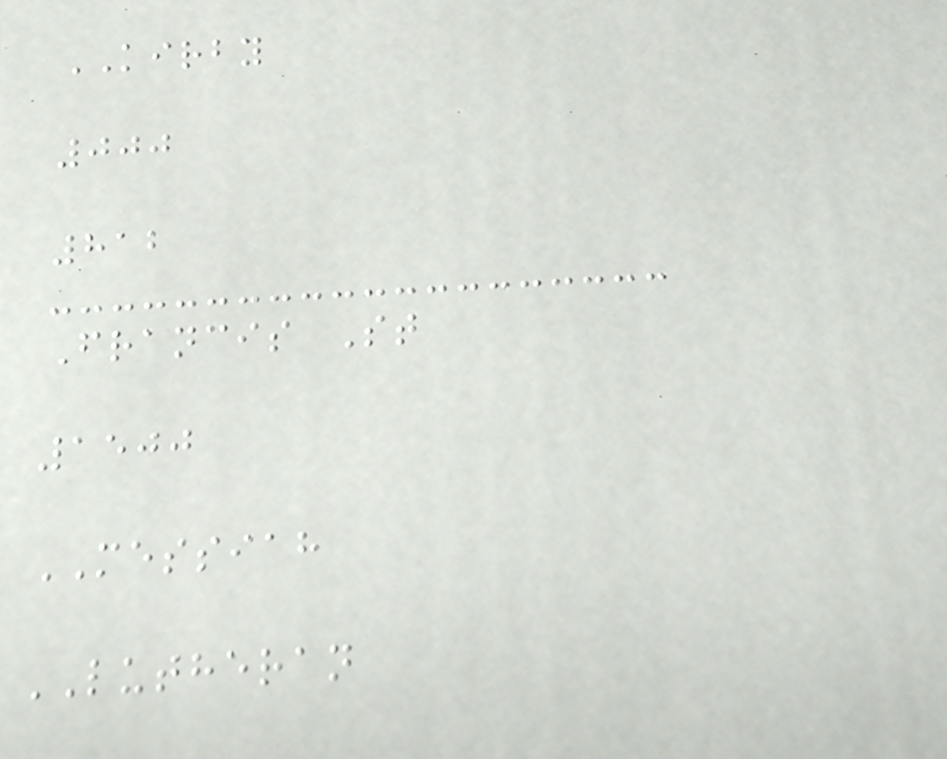KIRBY
000
812
Francis St
1500
MESSIAH
LUTHERAN
